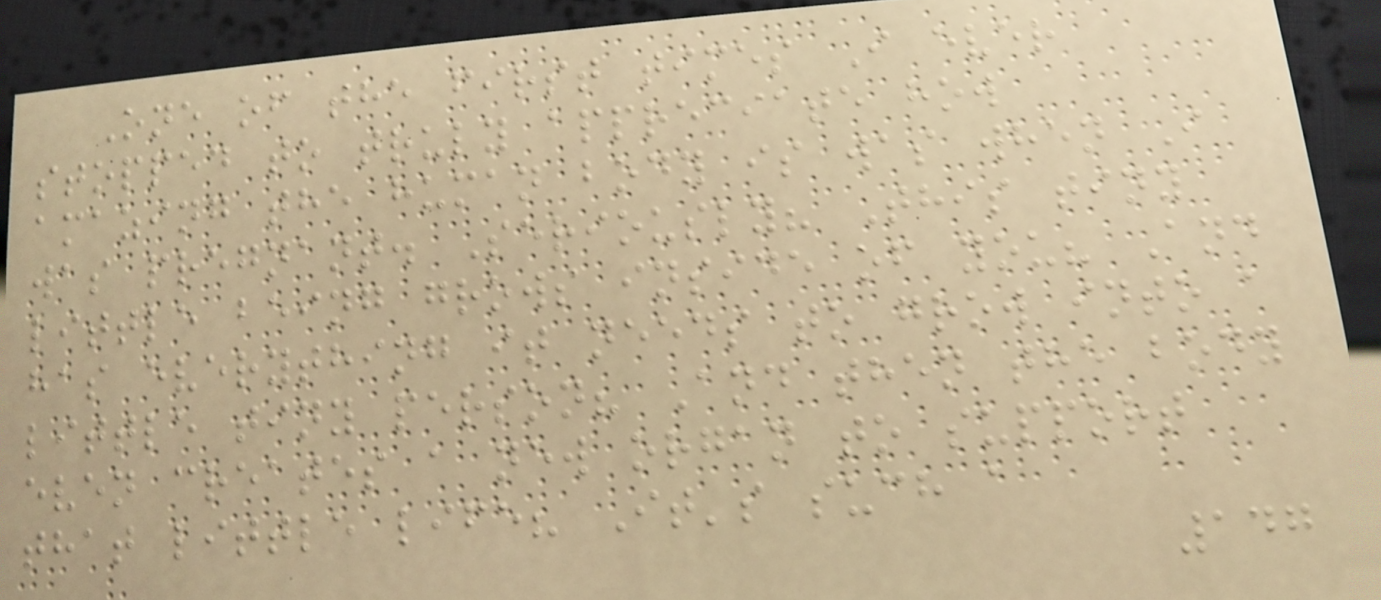One of the first times I ever
stopped to truly appreciate how
amazing the human body is was when I
was pregnant. Seriously? This tiny
little being grows inside of you? And
has everything it needs to grow into a
little tiny person? And then the body
even creates a new organ to support
that little life? It's such a
147
